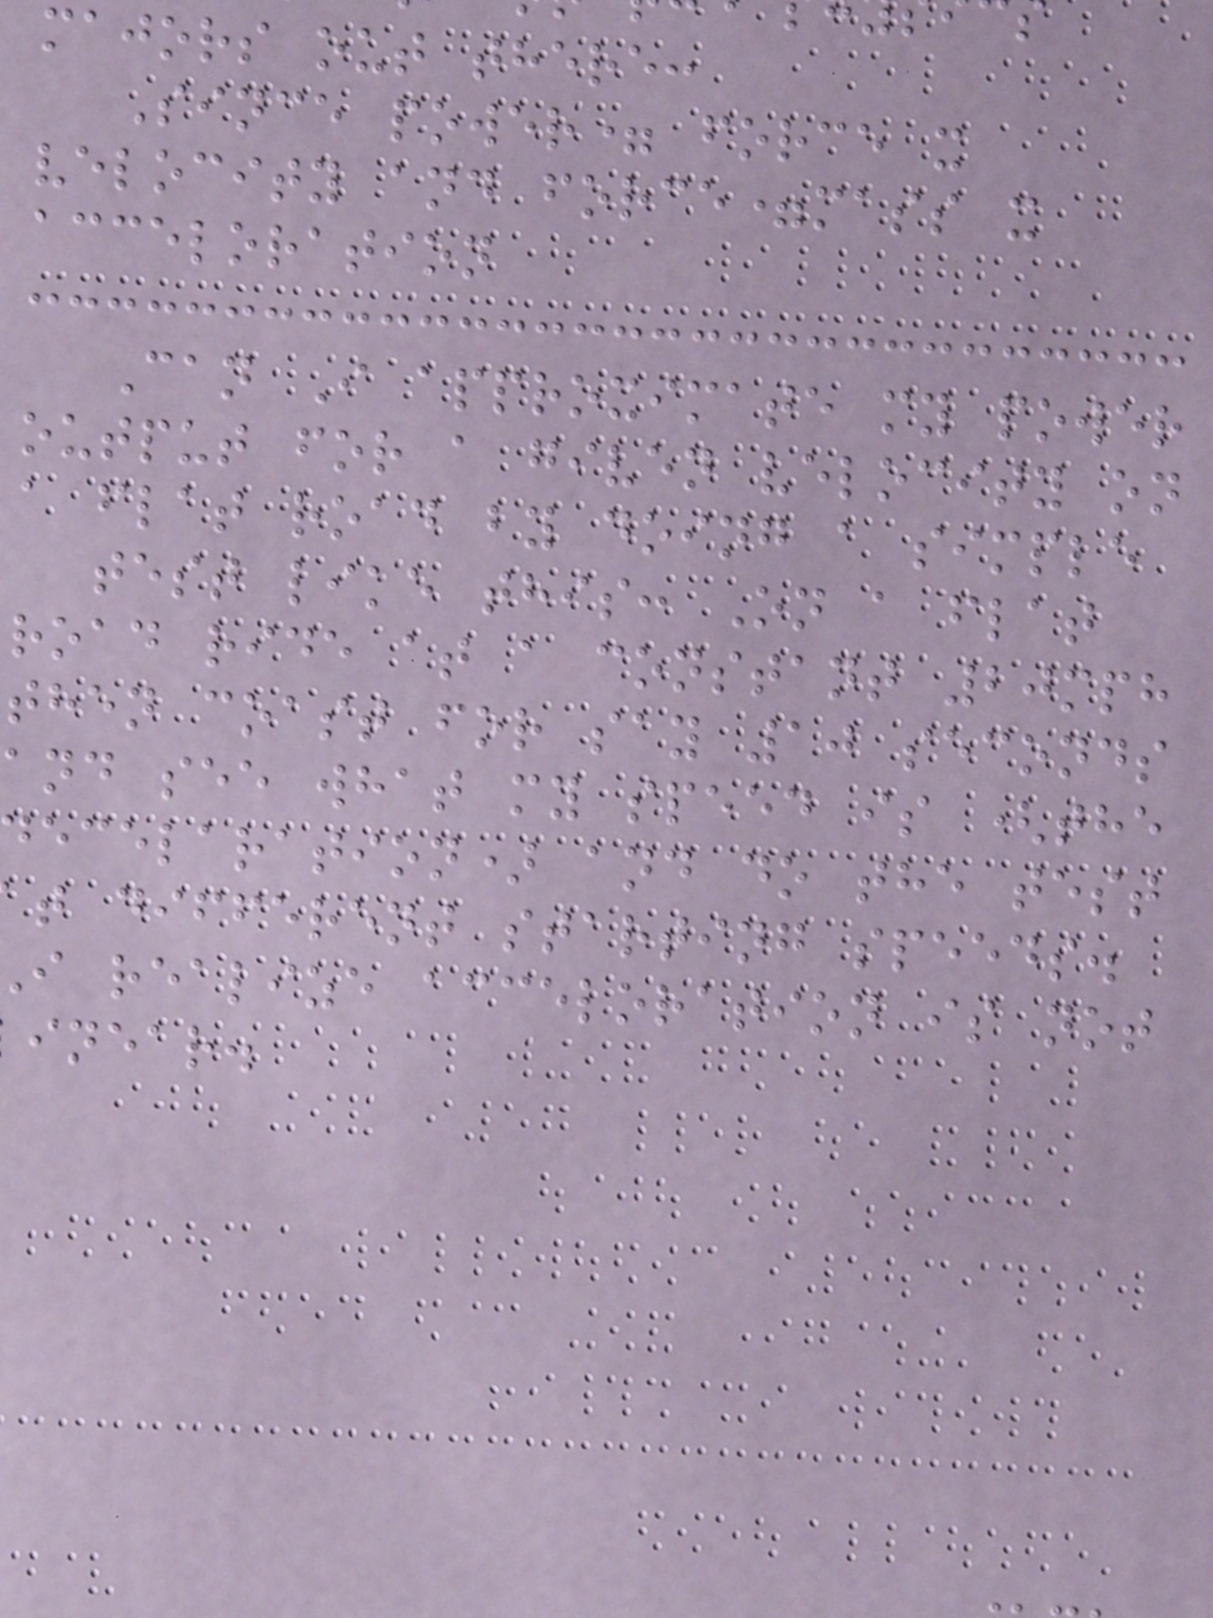majors out there:
Since power= force x
velocity and force=mass x
acceloration
Can I approximate my power
output for a given velocity on
a flat road by doing a simple
test like this: On a flat
road ride at a constant 20mph
then coast for say 10 seconds
and see what my speed is (the
ecelaration) and do the test
t different starting speeds.
i realize acceloration is not
inear.
